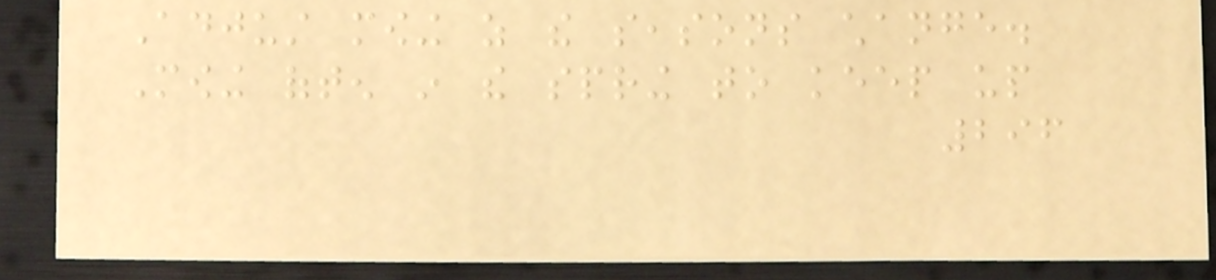Adjust mowing as the seasons change.
Mowing often in the spring to keep up
296
